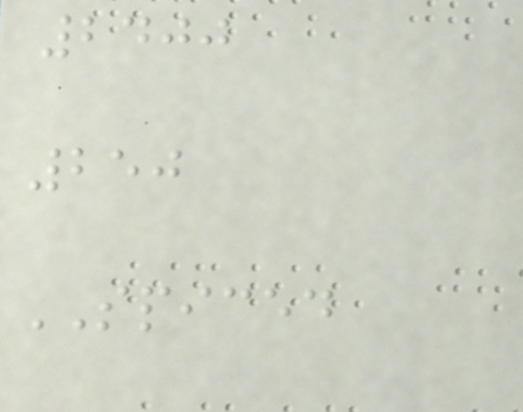2400
250
SPICED
